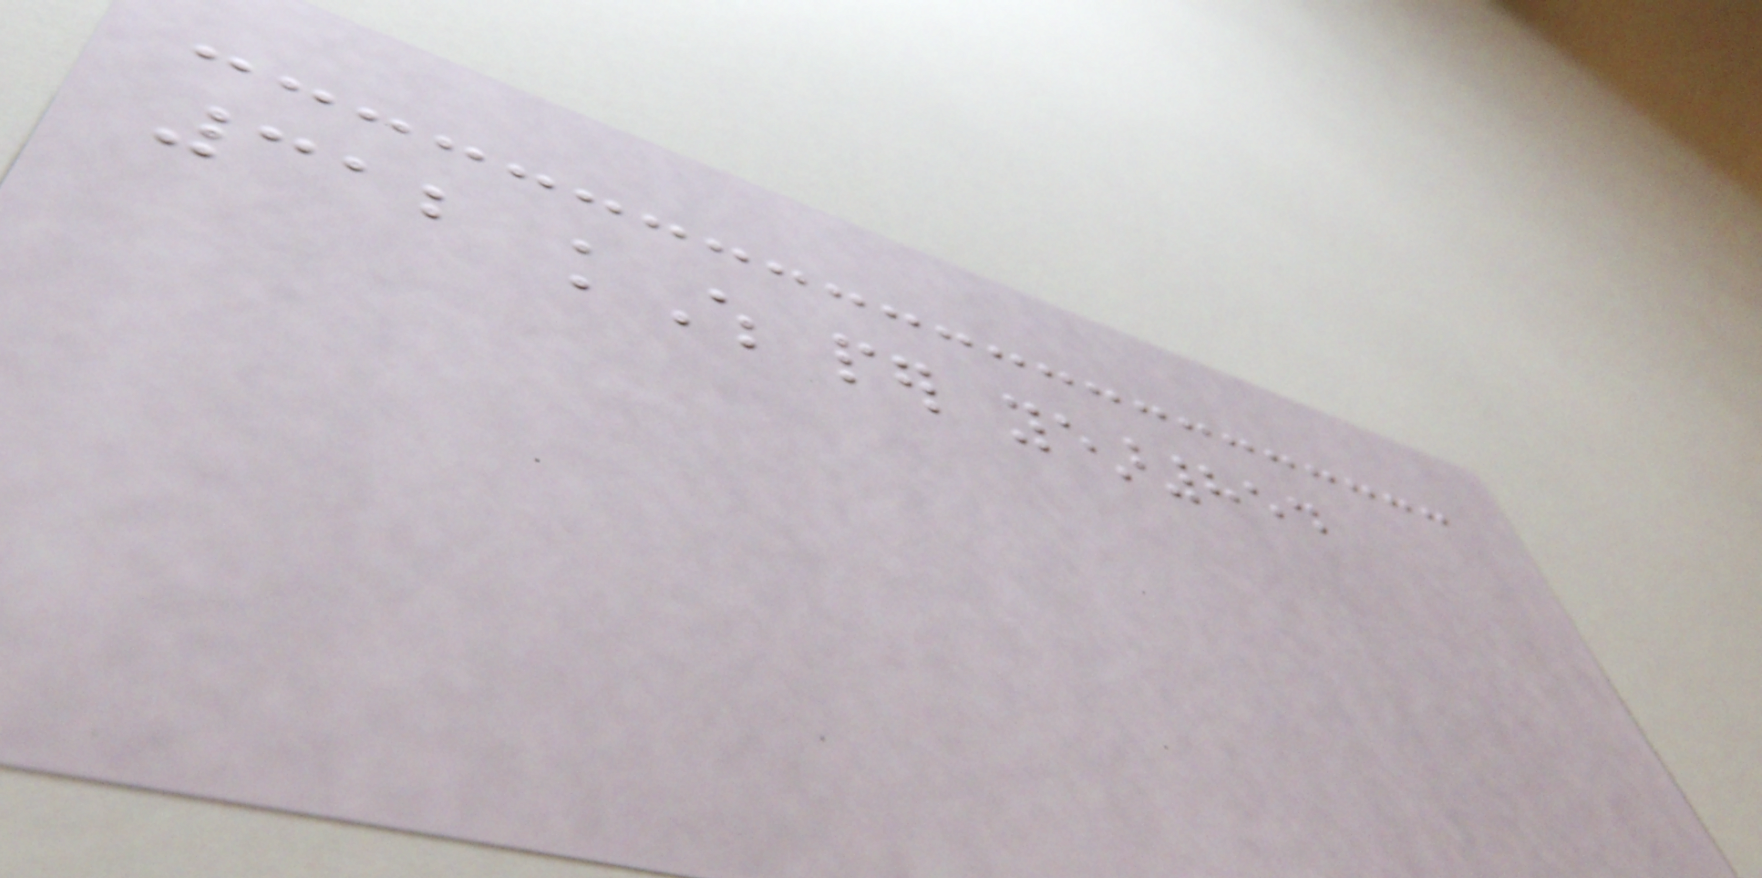312 kWh per year854
